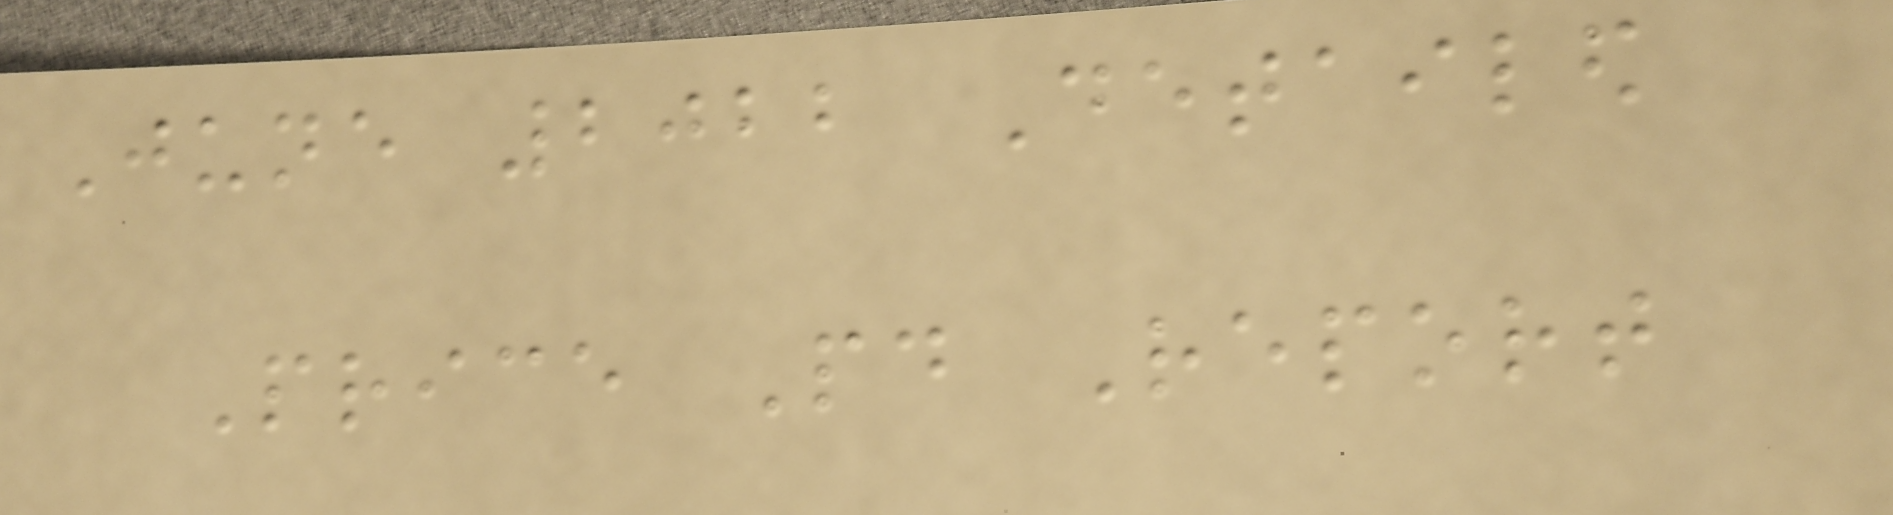June 2022 Detailed
Price Paid Report
